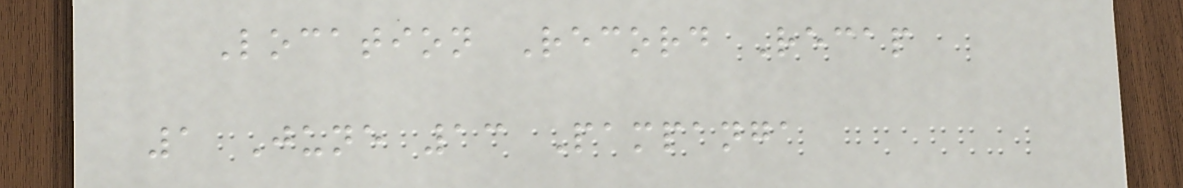Location Record Recap
1 June 13 Pampanga
